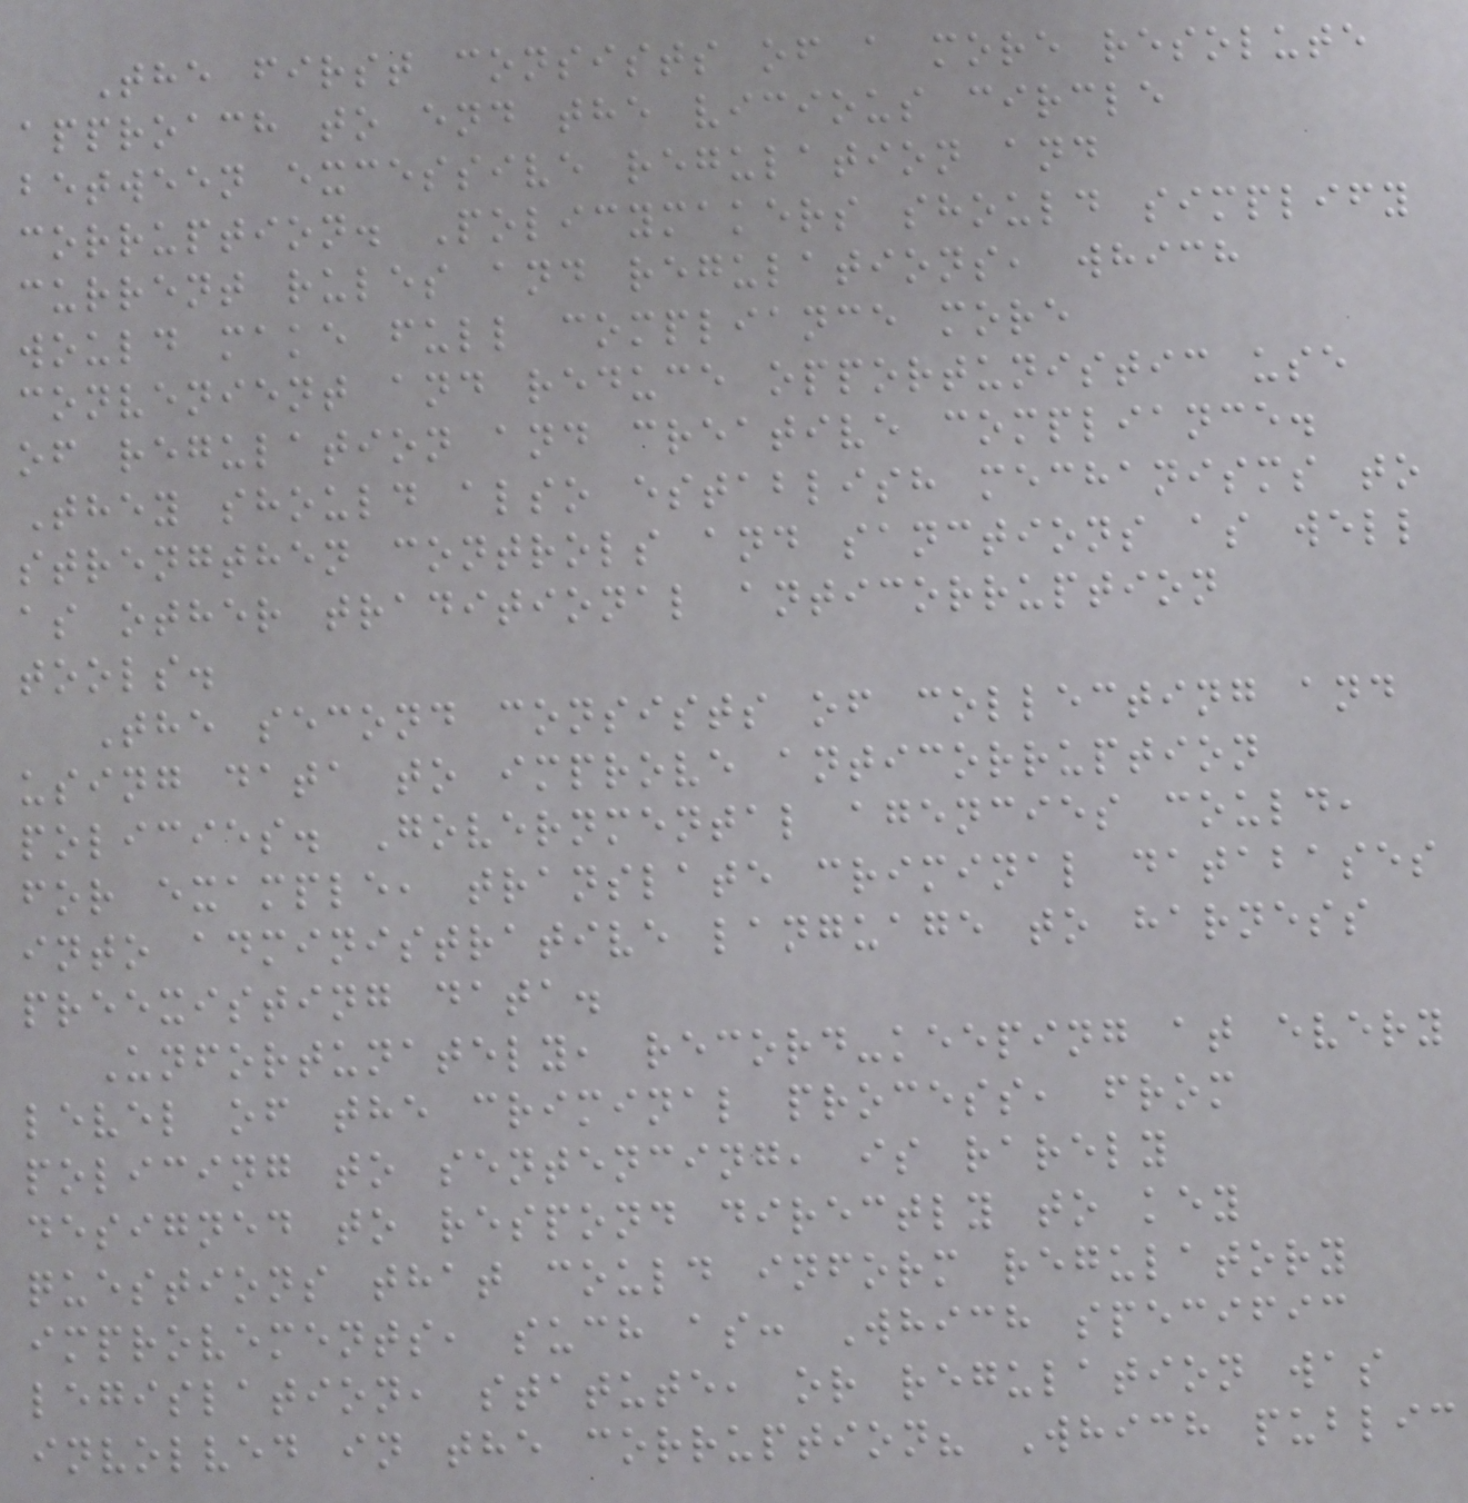The first consists of a more resolute
approach to end the vicious circle
between excessive regulation and
corruption. Policymakers should simplify
current rules and regulations, which
would make full compliance more
convenient and reduce opportunistic use
of regulation and creative compliance.
They should also establish mechanisms to
strengthen controls and sanctions as well
as other traditional anticorruption
tools.
The second consists of collecting and
using data to improve anticorruption
policies. Governmental agencies could,
for example, translate criminal databases
into administrative language to harness
preexisting data.
Unfortunately, record-keeping at every
level of the criminal process, from
policing to sentencing, is rarely
designed to respond directly to key
questions that could inform regulatory
improvements, such as: Which specific
legislation, statute, or regulation was
involved in the corruption? Which public
